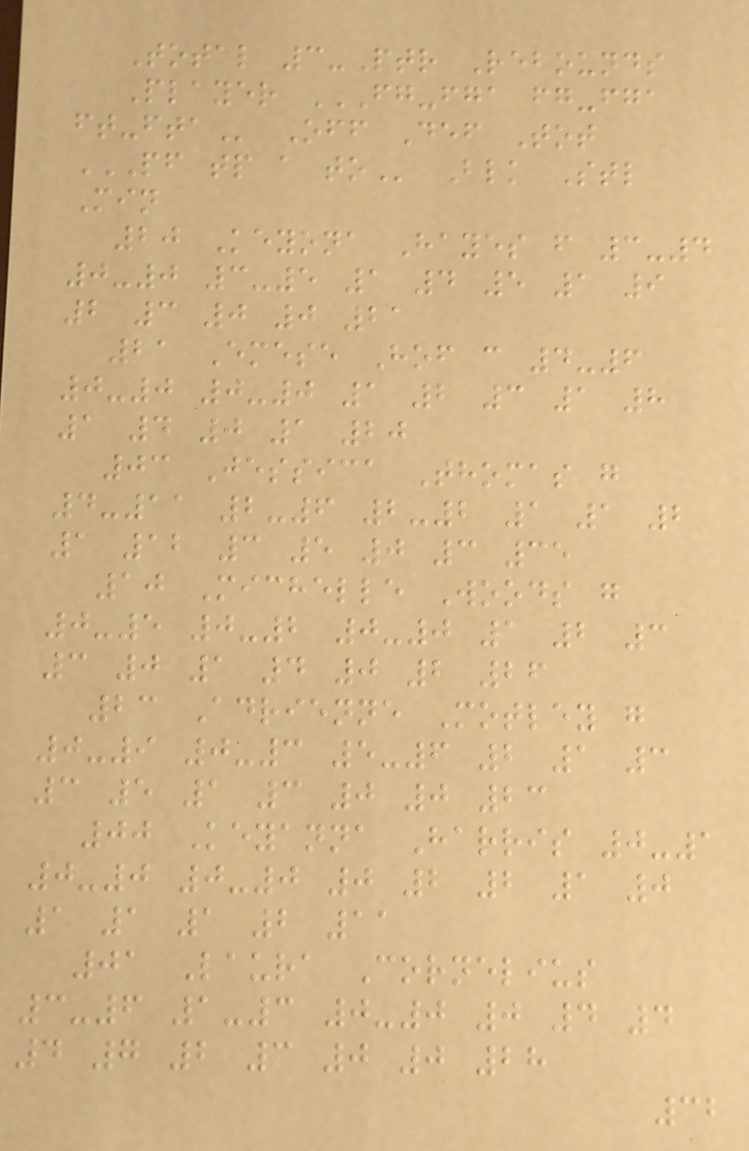Total 3-Ptr Rebounds
Player FG-FGA FG-FGA
FT-FTA Off Def Tot
PF TP A TO Blk Stl
Min
20 Keyona Hayes f 3-4
0-0 3-5 1 4 5 1 9
2 3 0 0 21
21 Emese Hof c 4-6
0-0 0-0 1 2 3 1 8
1 4 0 1 20
03 Jessica Thomas g
4-11 2-6 2-2 1 1 2
1 12 3 5 0 3 35
10 Michelle Woods g
0-5 0-2 0-0 1 2 3
3 0 1 4 0 2 26
23 Adrienne Motley g
0-9 0-3 5-6 2 1 3
3 5 1 3 0 0 23
00 Keyanna Harris 0-1
0-0 0-0 0 2 2 1 0
1 1 1 2 11
01 Laura Cornelius
3-6 1-3 0-0 0 4 4
4 7 2 3 0 0 28
32
